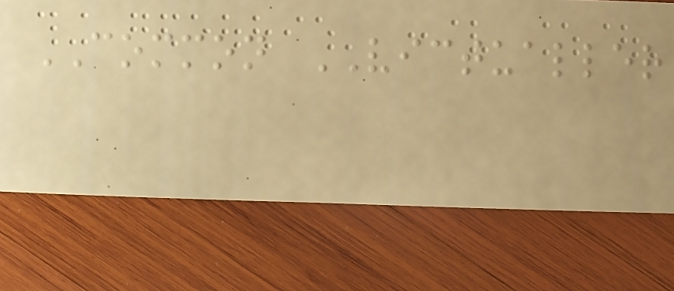COMMON VICTUALLER
